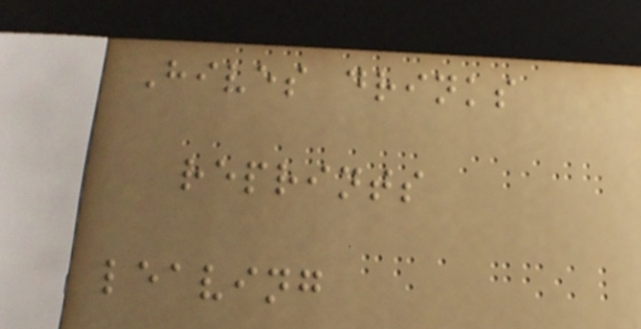Hives drinks
reprints
leaving
